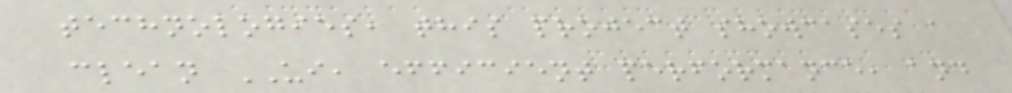technologies, this project showcases a
clean UI, efficient performance, and
